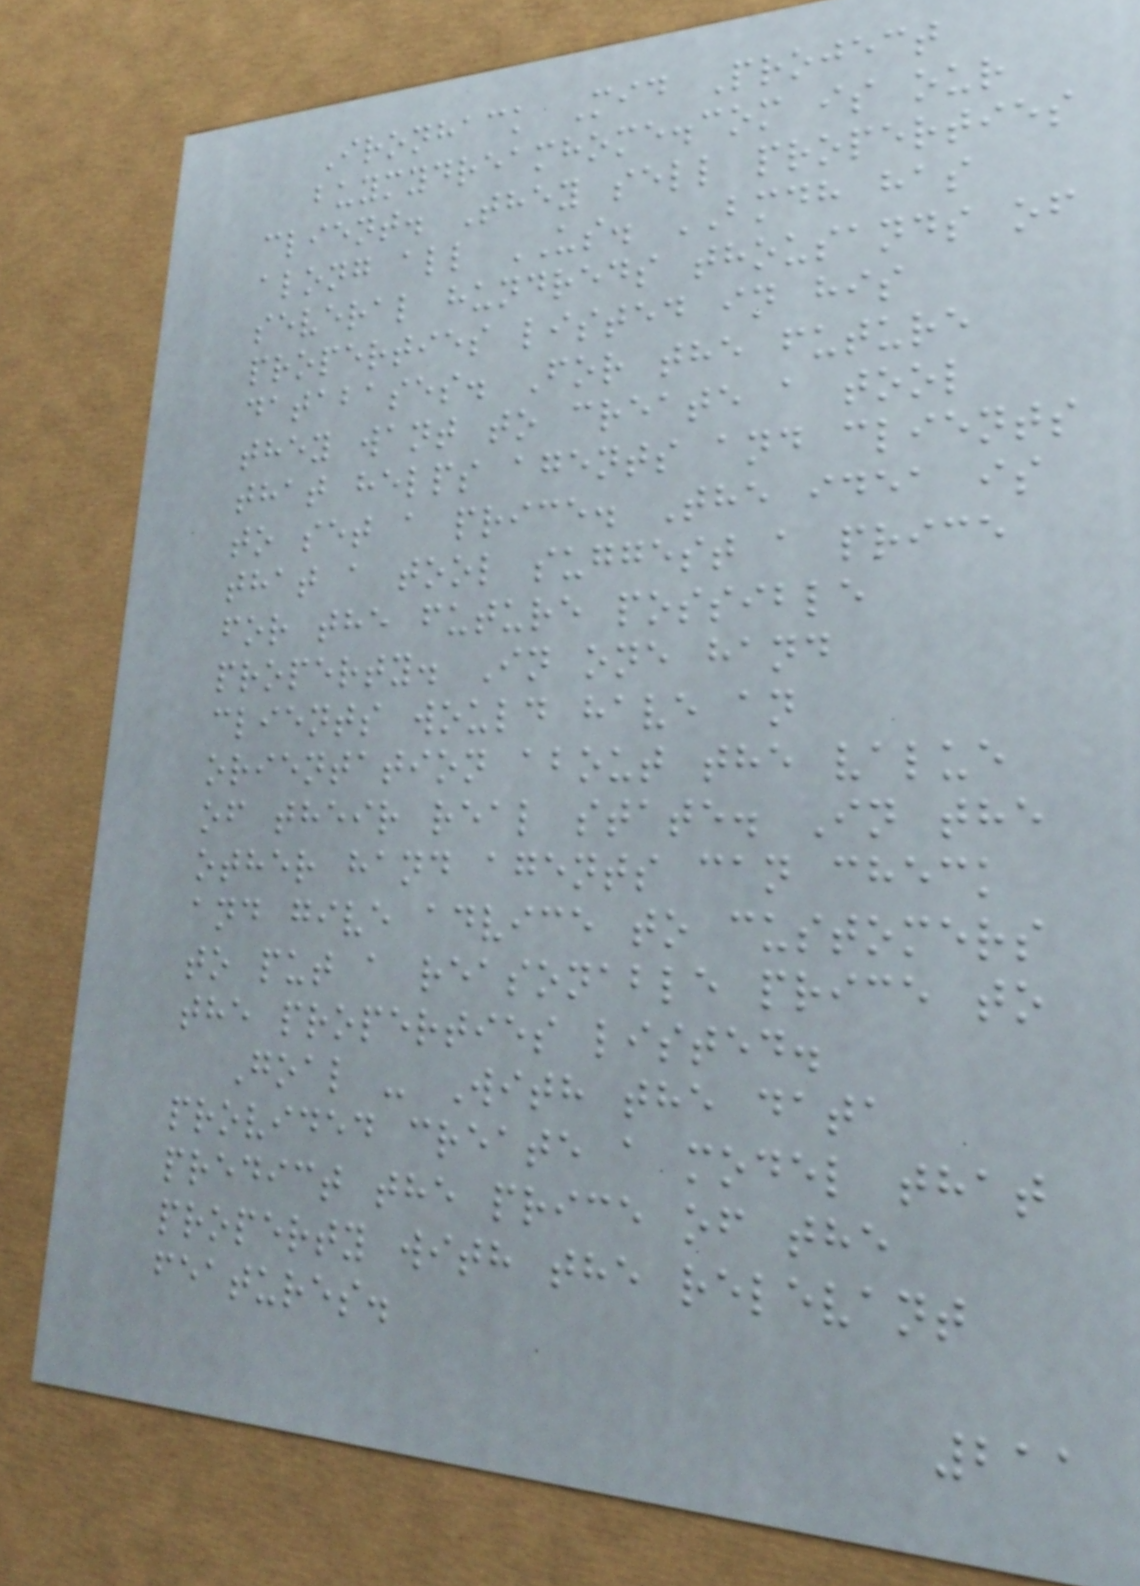Ironhack Mid Project
buymydreamhome.com is our
client. They sell properties
along all US. BMDH has
several hundreds thousands of
properties listed in his
databases. For the future
they want to create a tool
that helps agents and clients
to set a price. The idea is
that a tool suggest a price
for the future possible
property. In one hand
clients would have an
orientation about the value
of their real state. In the
other hand agents can check
and give advice to customers
to put a reasonable price to
the properties listed.
Goal - With the data
provided create a model that
predict the price of the
property with the relevant
features.
211
